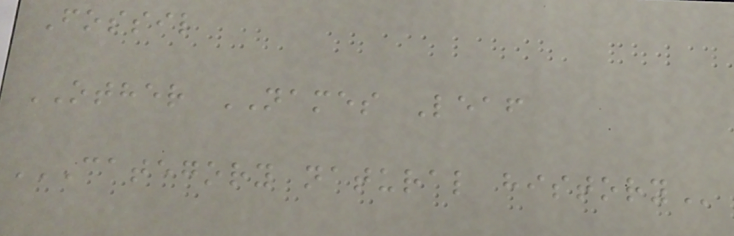Fossil
OTHER NAMES Leaf
CATEGORY NATURAL HISTORY
